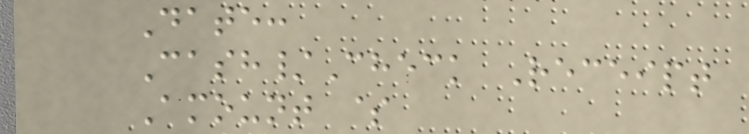Date:
Cash/Check Receipt
Amount $
